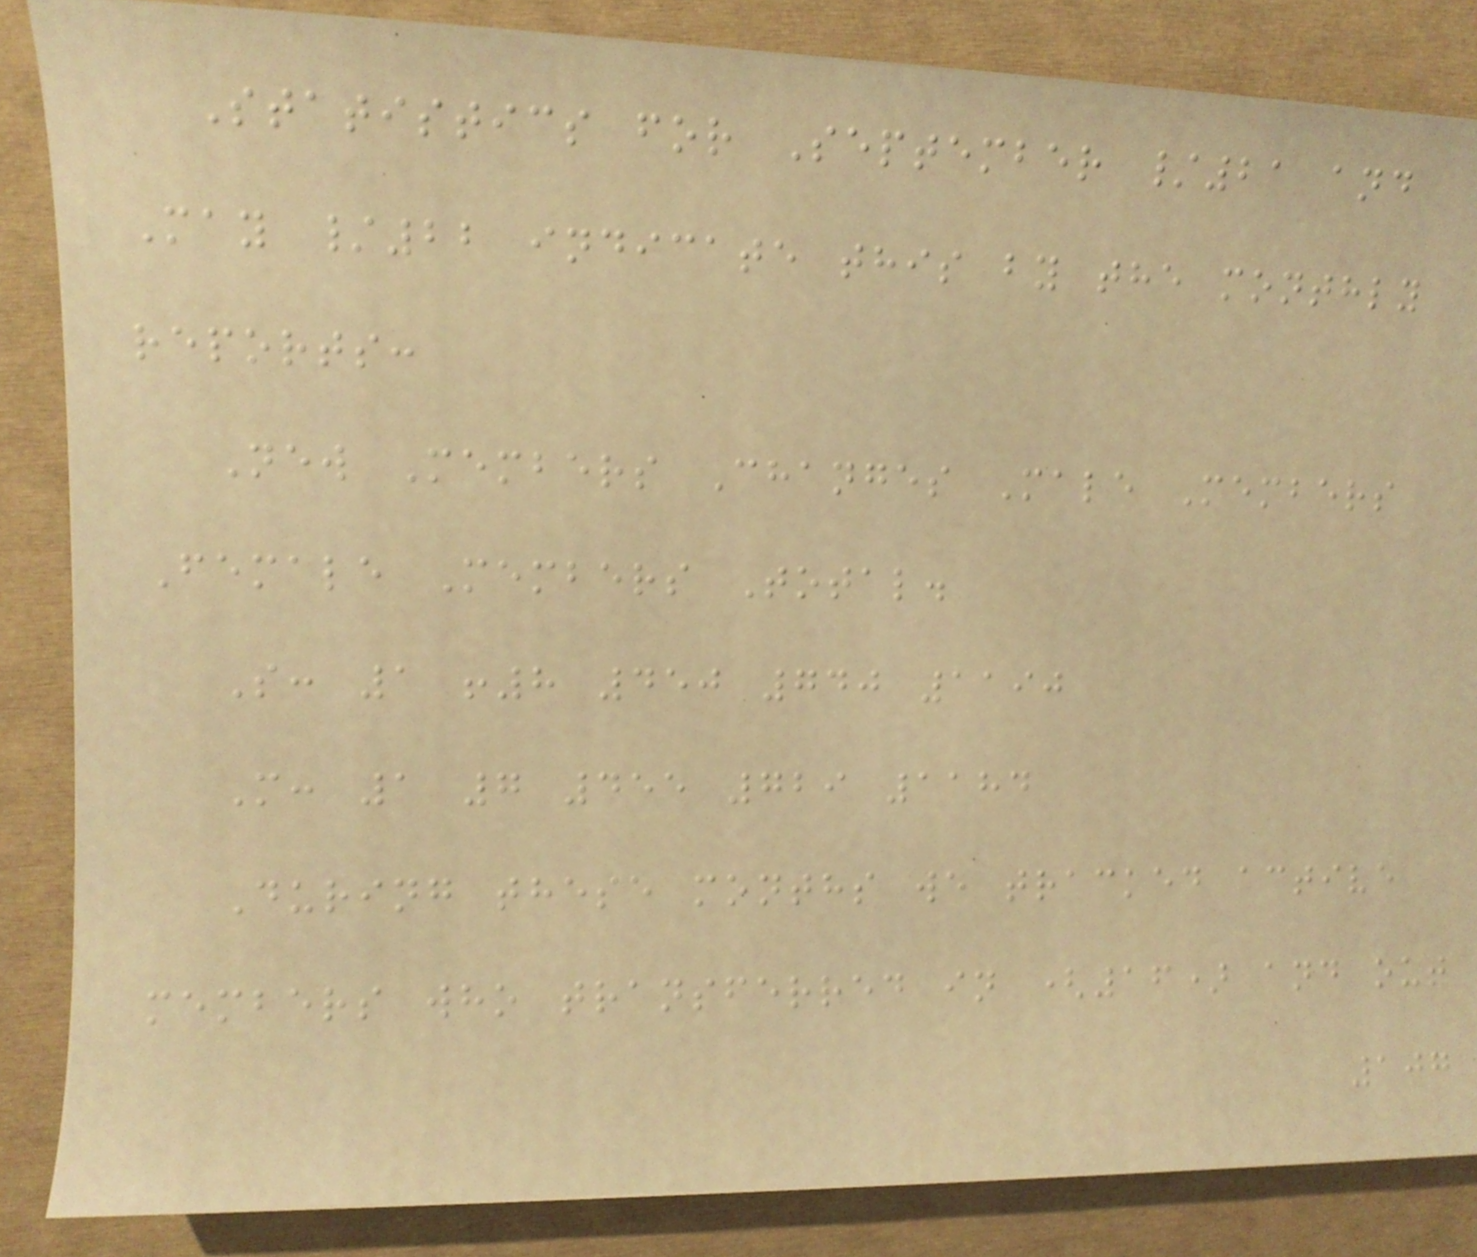Statistics for September /21 and
May /22 indicate this by the monthly
reports:
New Members Changes Male Members
Female Members Total.
S: 1 !8 450 740 1190
M: 1 7 455 729 1184
During these months we tracked active
members who transferred in (16) and out
107
